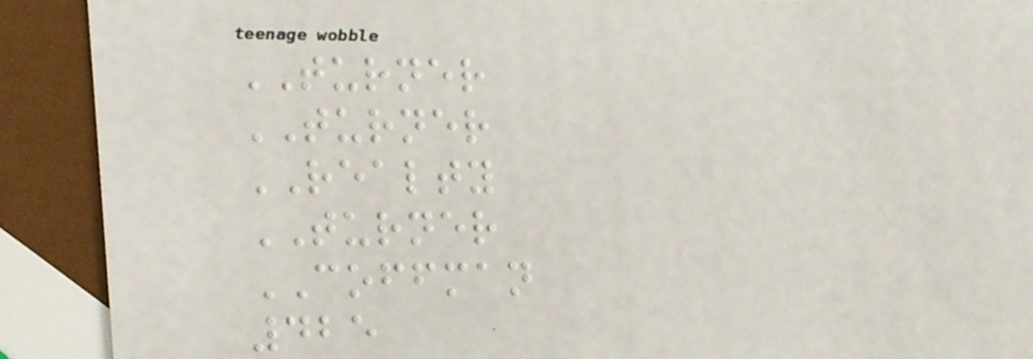TURNER
TURNER
REALTY
TURNER
COFFMAN
425
